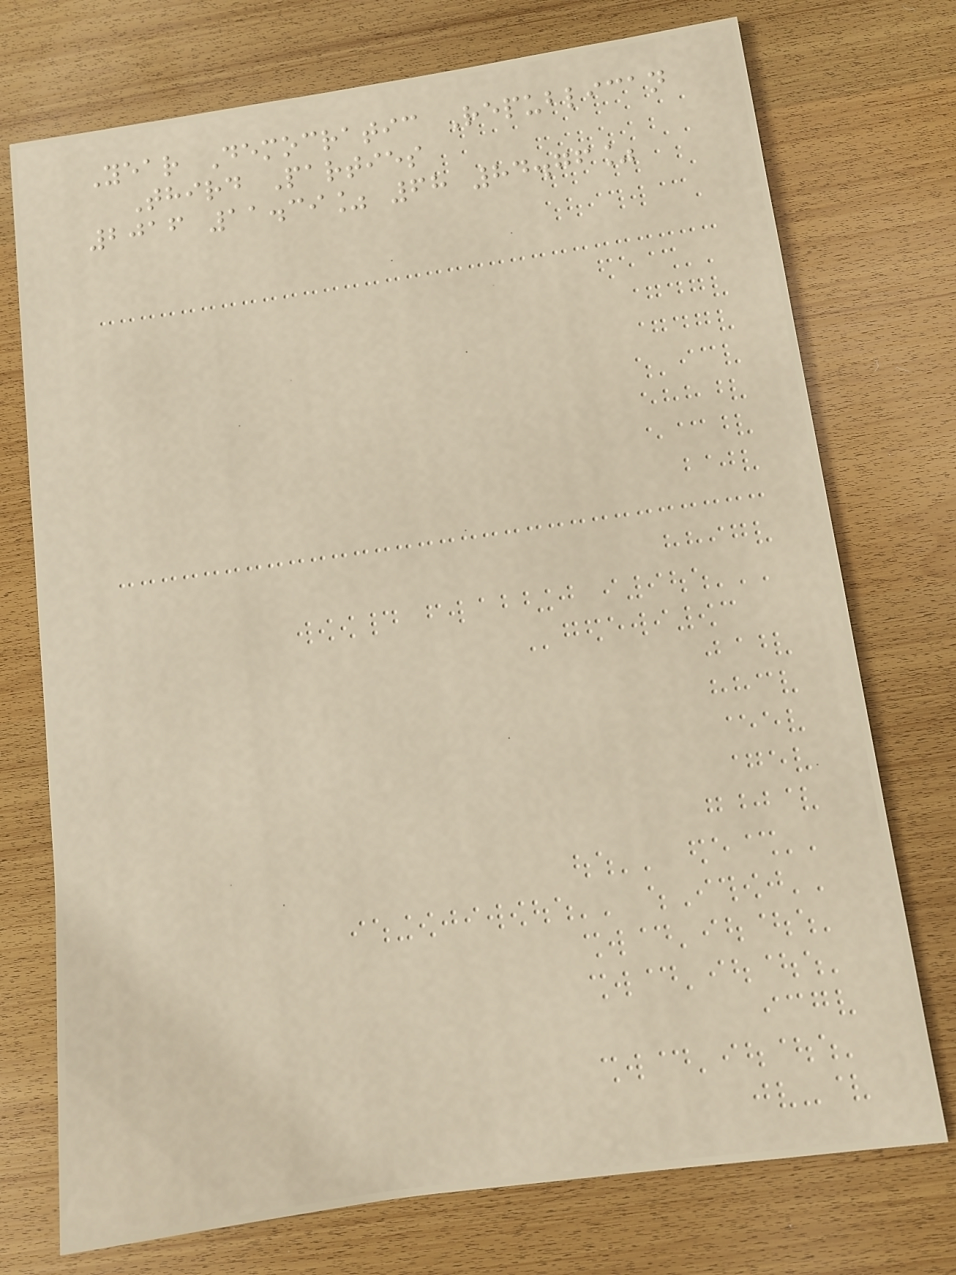Year Democratic Republican
Third Parties
2016 11.39% 68 84.76%
